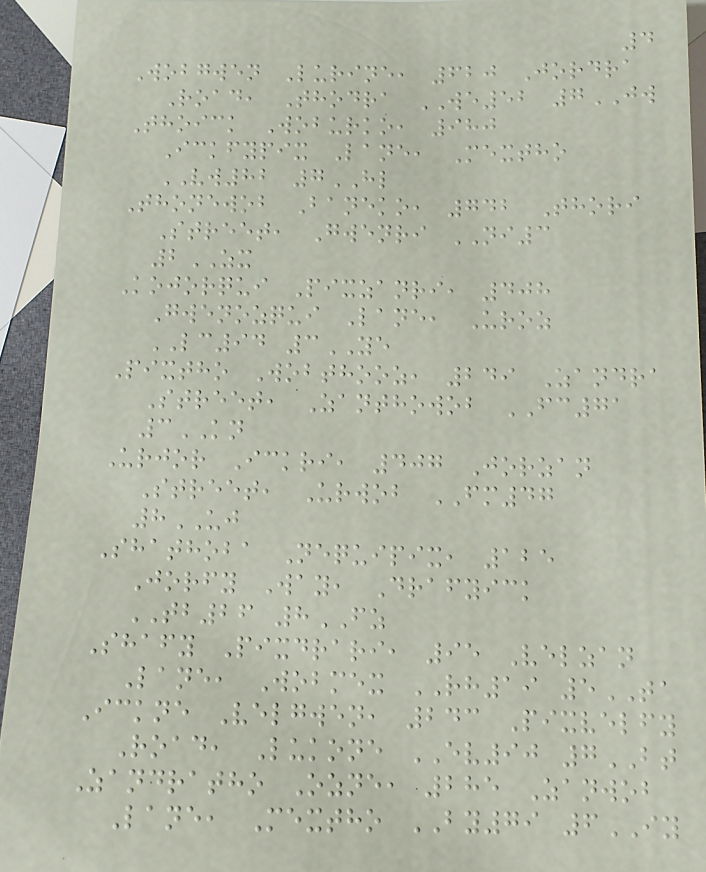4
Wobgwen Lurine, 620 Jordra
Road, Thodra WE52 7JW
Thoick Woburko, 980
Ickfypix Lane, Mextho
VW82 7HL
Thonewob Baneko, 742 Thori
Street, Gwenri NI3
2ZX
Kojorqui Pixzanri, 408
Gwenozqui Lane, Uroz
LC94 3YE
Pixtho Wobthooz, 249 Zandra
Street, Zanthowob FC71
3KN
Urjor Ickri, 407 Jorzan
Street, Urwob FM47
8UJ
Shathoba Nequipix, 125
Jorfy Way, Drafyick
TB26 8FZ
Shafy Pixdrari, 95 Velzan
Lane, Wobmex RH19 5TA
Ickne Velgwen, 243 Pixvelfy
Road, Lukone EV90 7BT
Zandratho Ozne, 285 Zanwob
Lane, Mextho BY79 6IY
